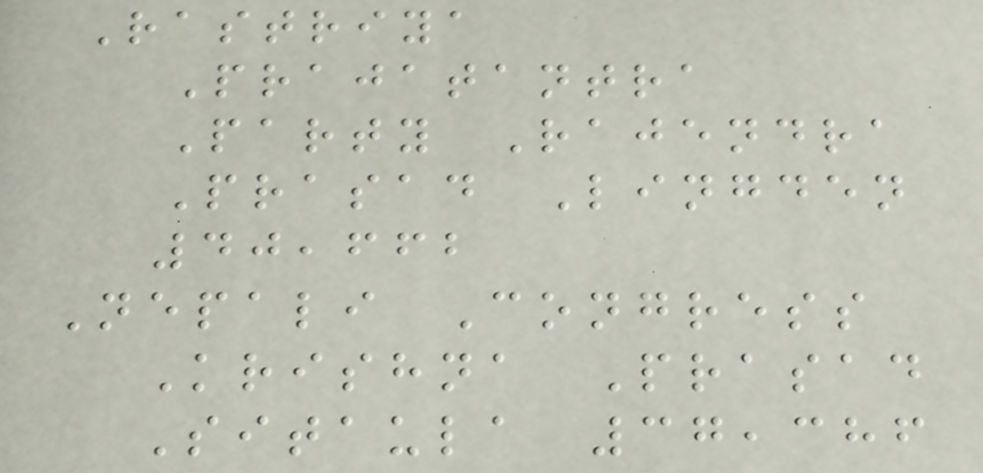Rastriya
Prajatantra
Party Rajendra
Prasad Lingden
40,662
Nepali Congress
Krishna Prasad
Sitaula 37,386
